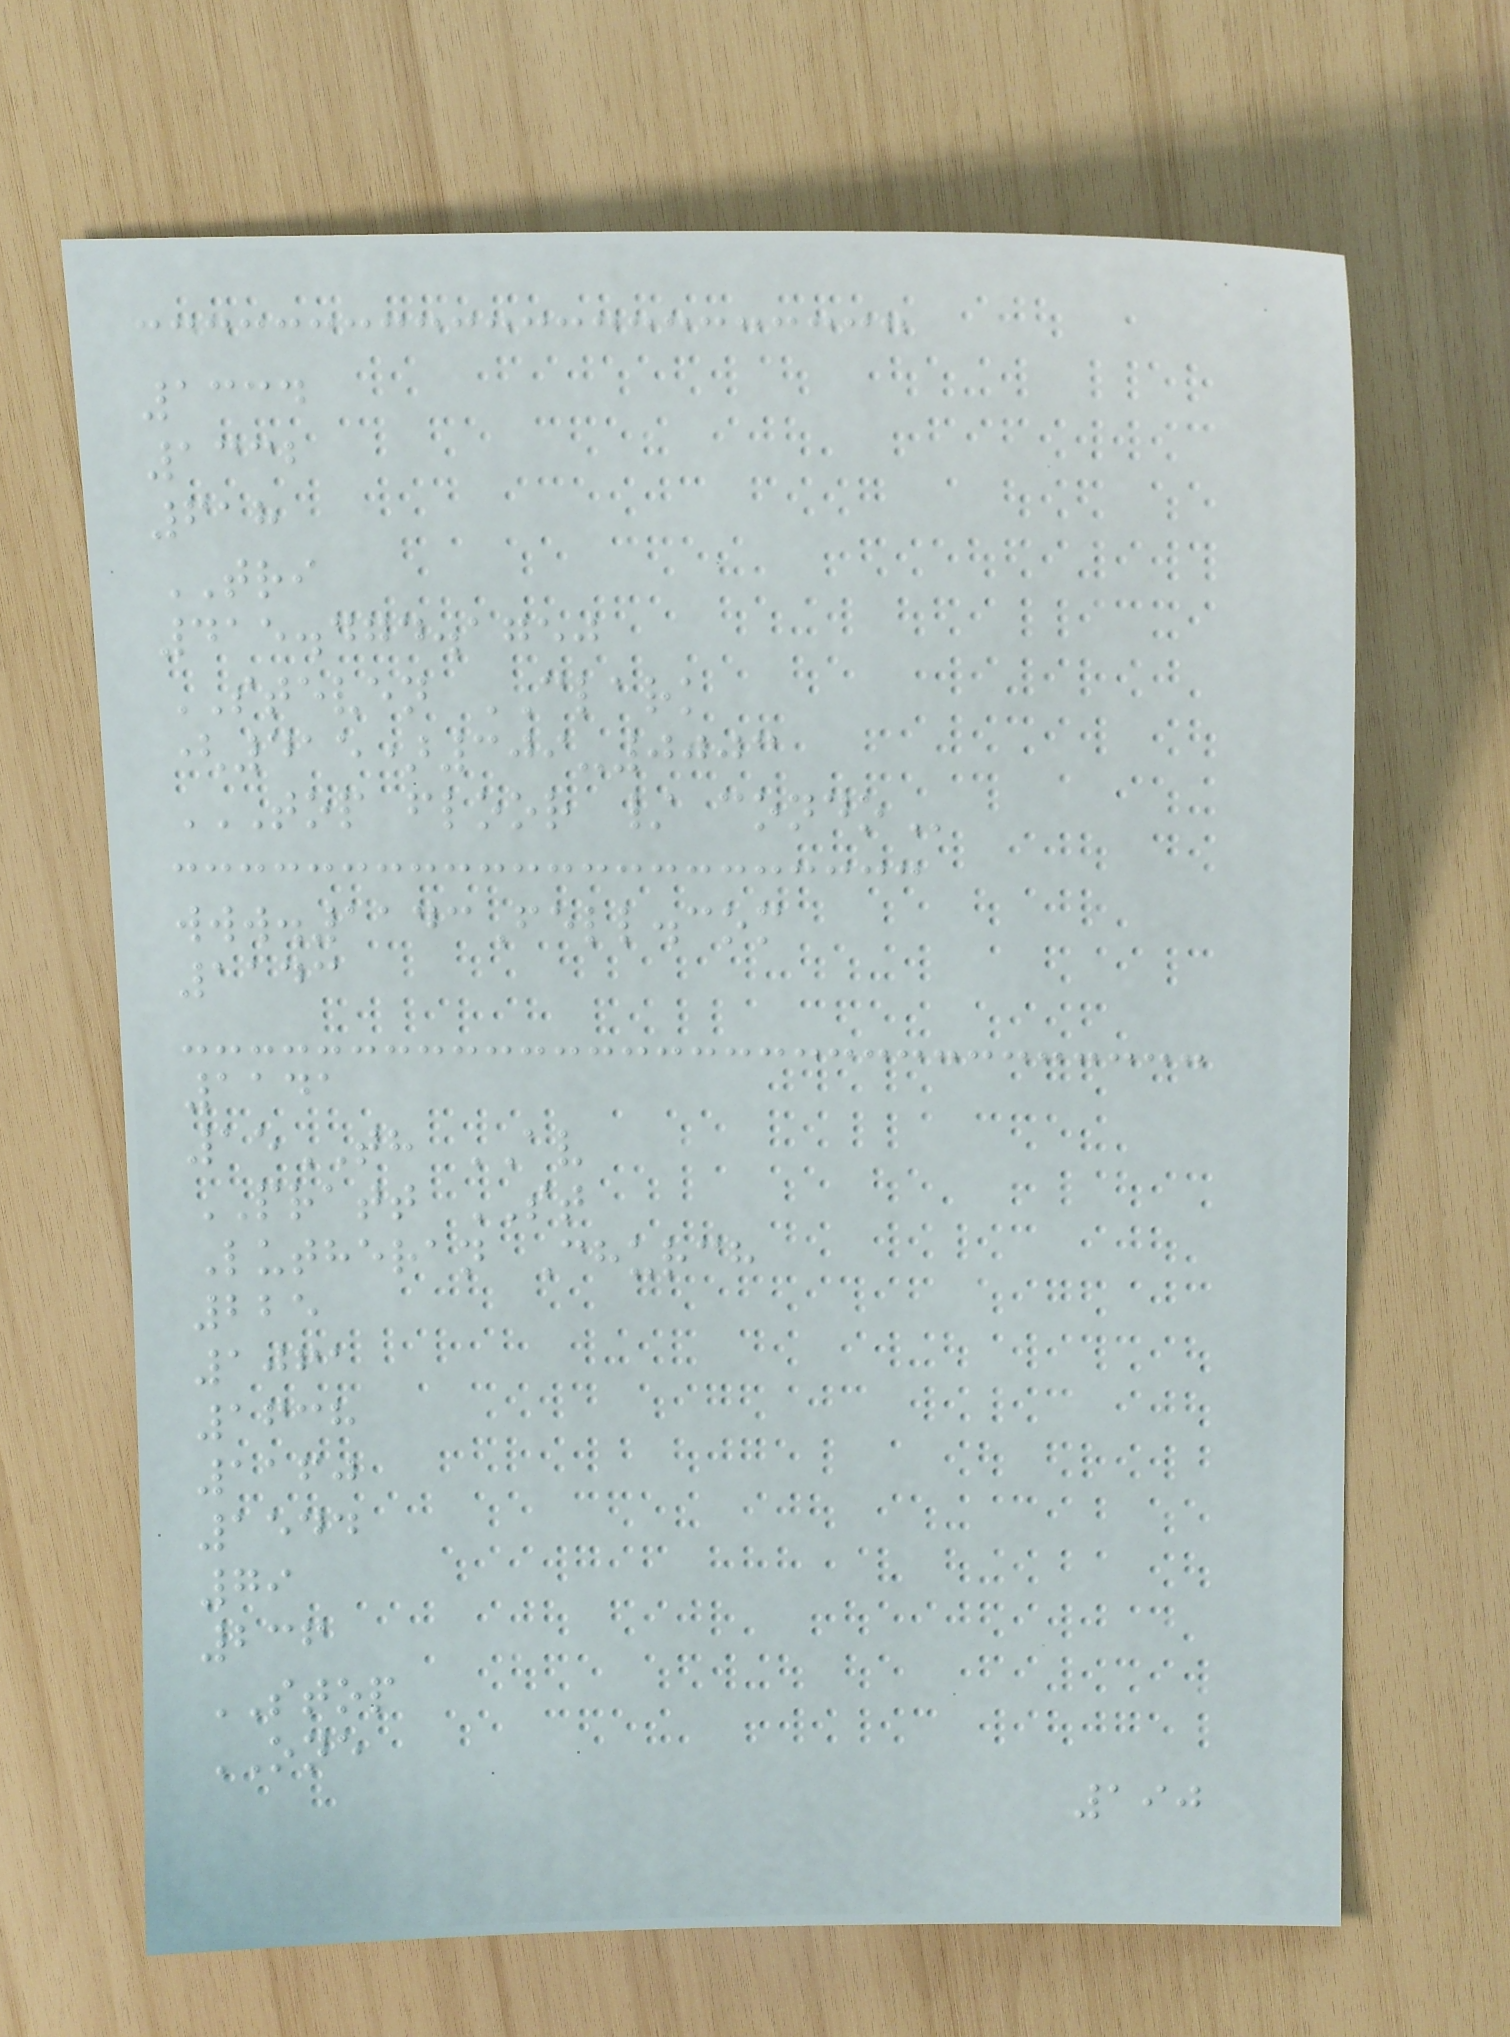1334
1332
618
TRI
415.474.1750
STEVEN CLARK
(415)309-0003
TOP FLOOR / CONDO
www.1143Fell.com
1143
1141
15TH AV
PRATT ST
Lutheran Church
225
1061
1638
1160
1544
79
236
STOP
ONE
190
